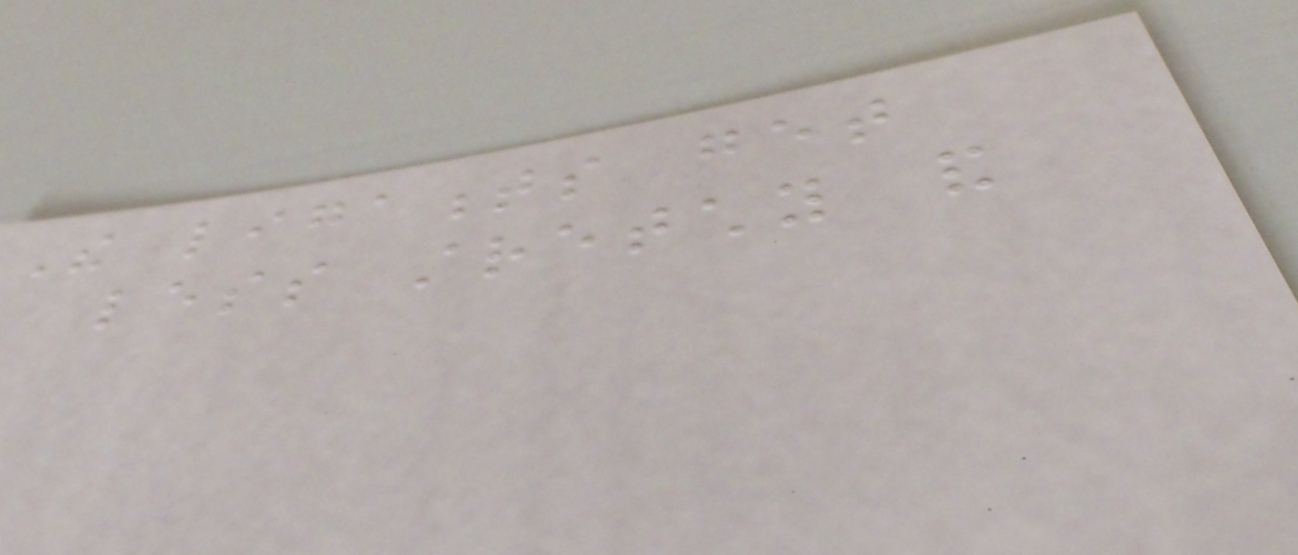The ligaments get
less stretchy and
